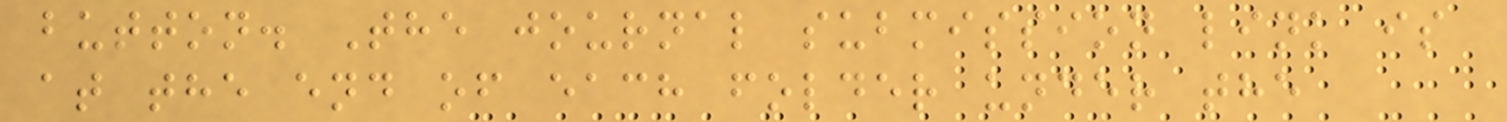button. The journal submission link is
at the end of each folder under the
